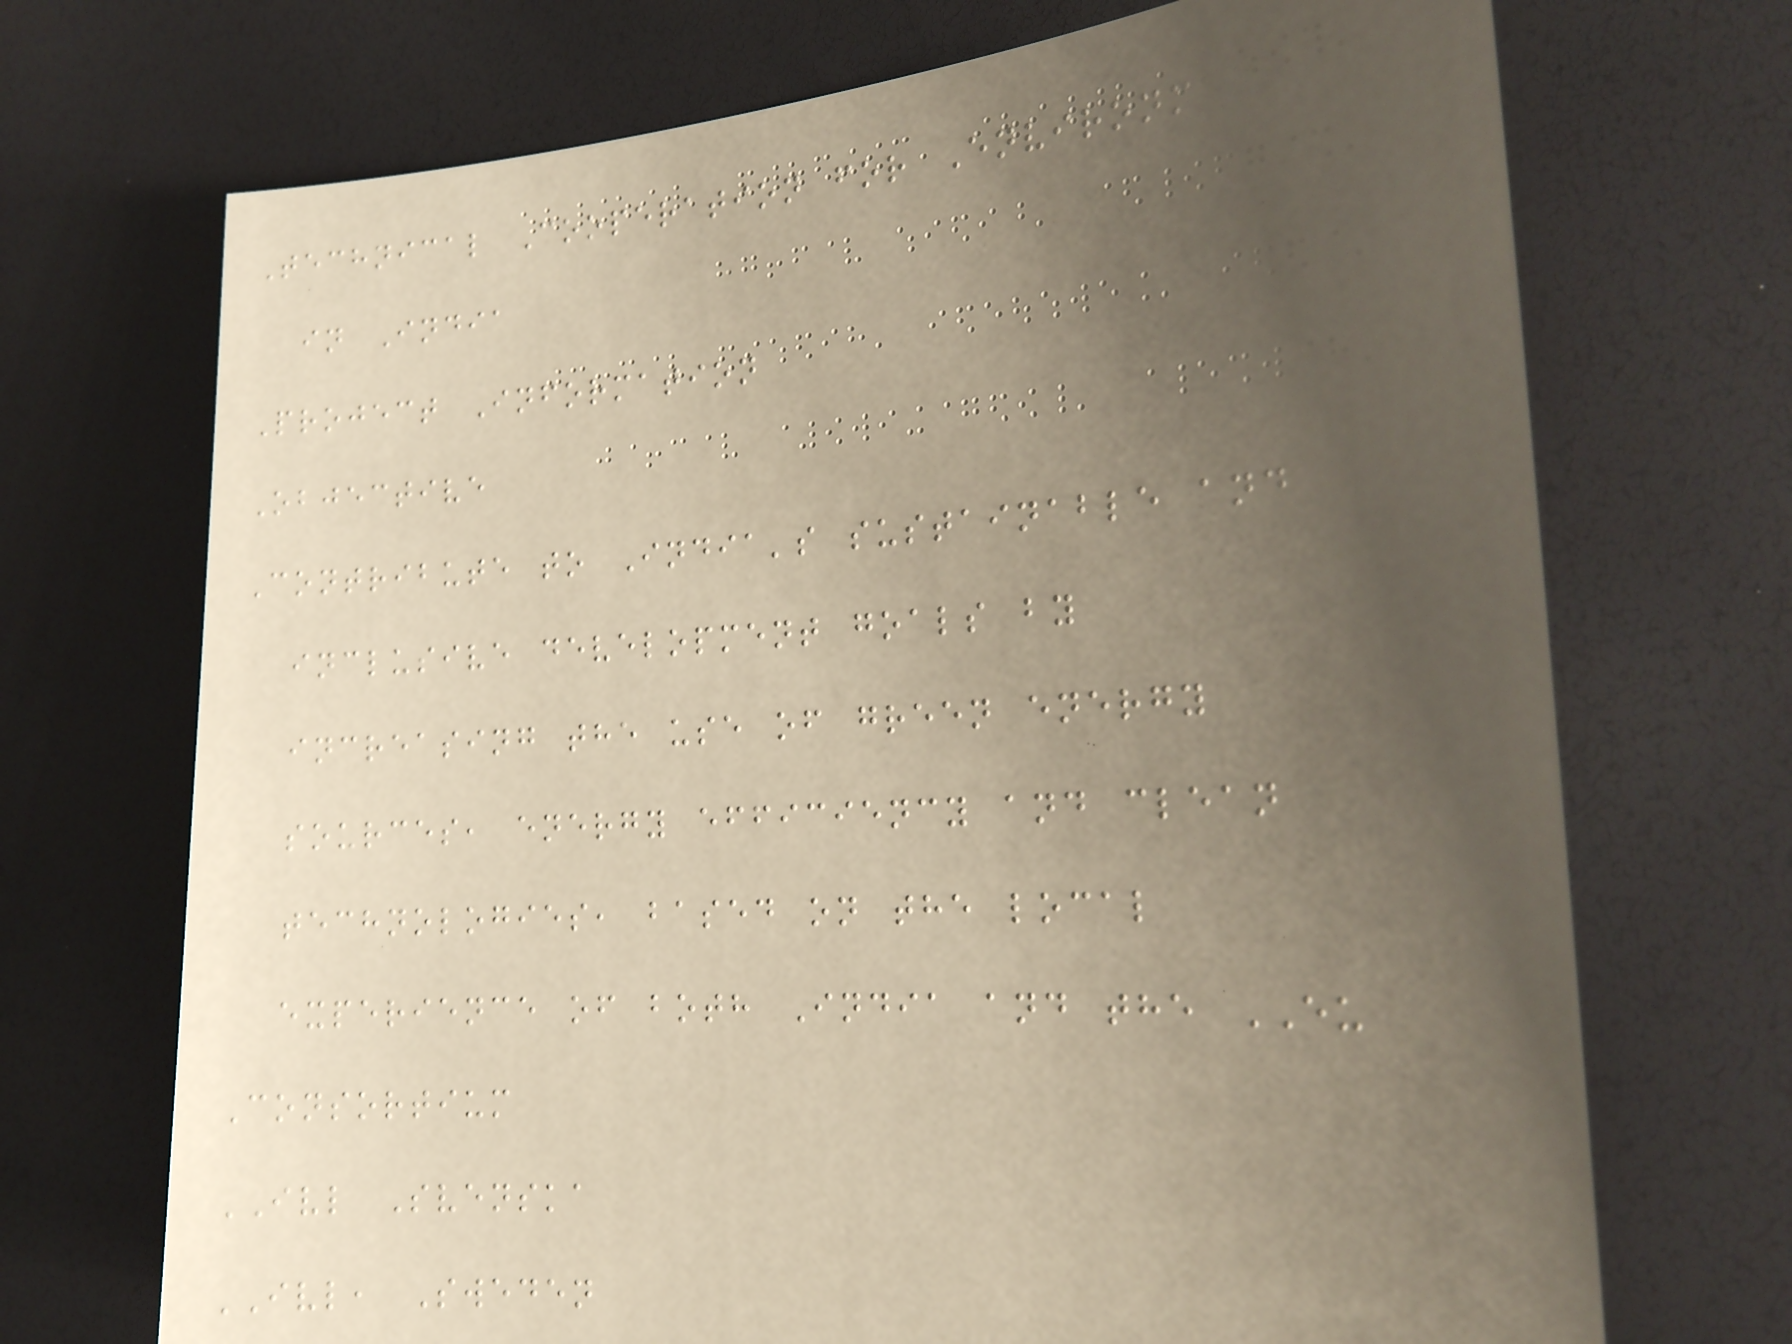Technical Cooperation for Environment
in India
Project Information
Objective
Contribute to India's sustainable and
inclusive development goals by
increasing the use of green energy
sources, energy efficiency and clean
technologies, based on the local
experience of both India and the EU
Consortium
IVL Svenska
IVL, Sweden
